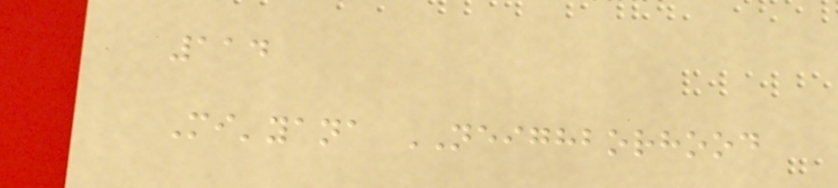114
Mi'yana NEIGHBORHOOD
